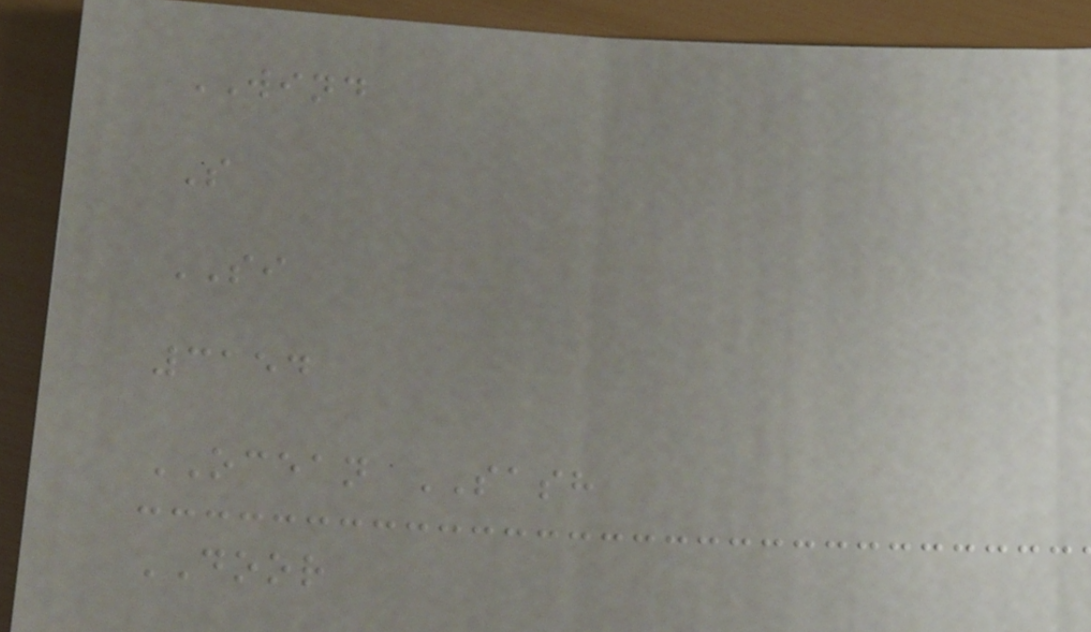WIND
S
SI
3154
OCEAN SASH
DOOR
